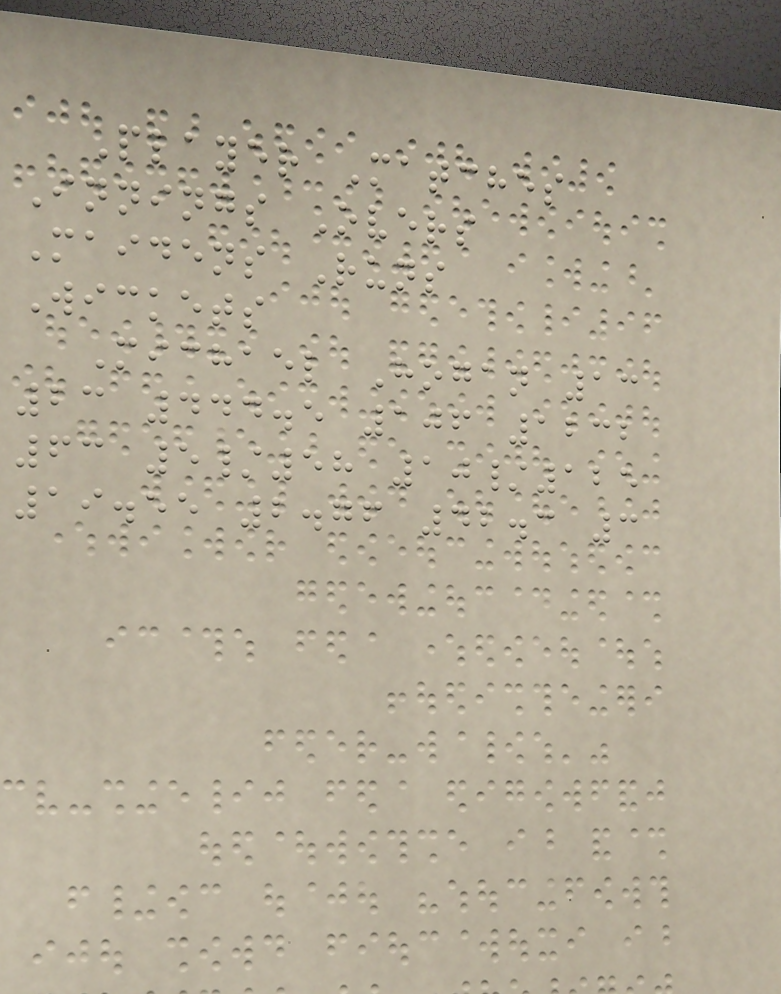Player Matches
Innings Overs
Maidens Runs
Wickets
Michael Hogan 13
23 444.5 106 1232
63 5/58 10/125
19.55 2.76 42.3 3
